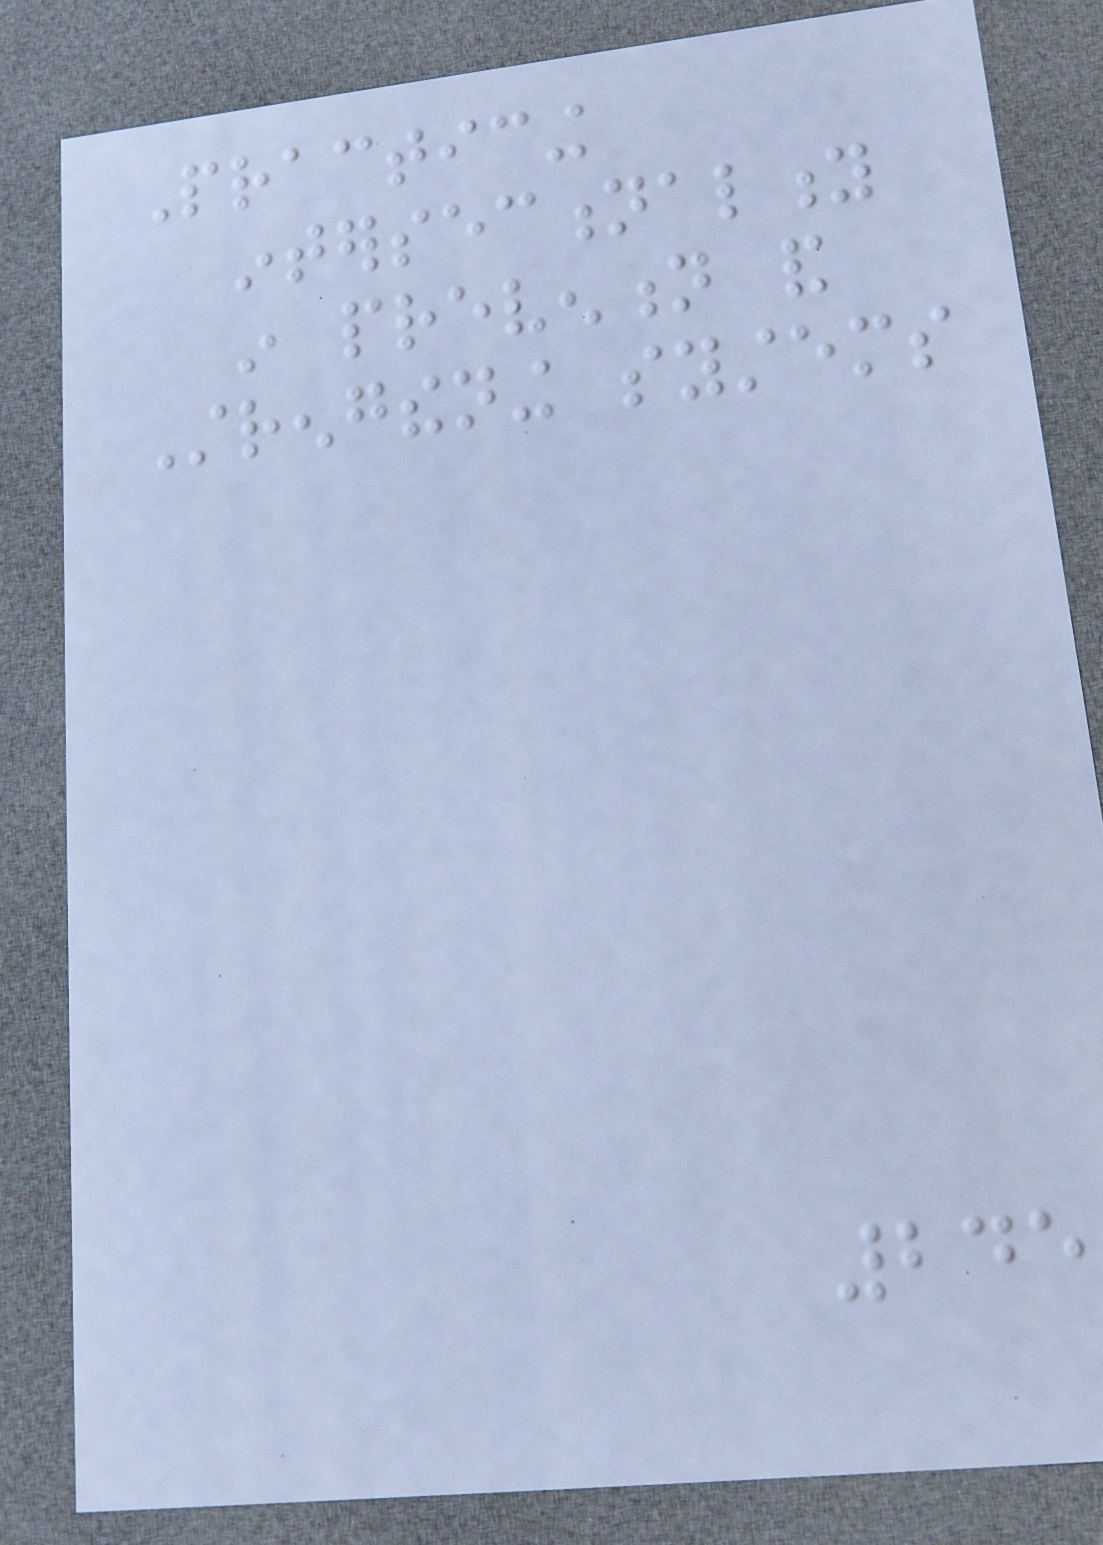Practicing
intersectionality
in prevention and
Strengthening systems
245
